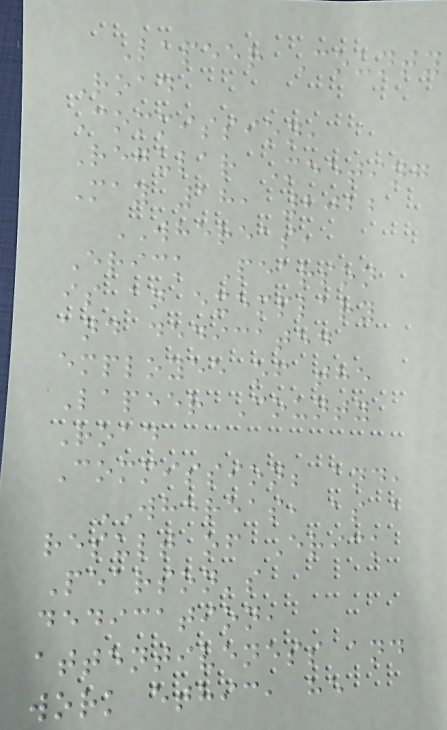Lapeer County
Road
Commission,
Regular Meeting
May 18, 2022
WHEREAS,
Erick Pearson
is an exemplary
and dedicated
employee of the
Lapeer County
Road
Commission; and,
WHEREAS, as a
result of Erick
Pearson's
dedication,
attentiveness and
work ethic, he
